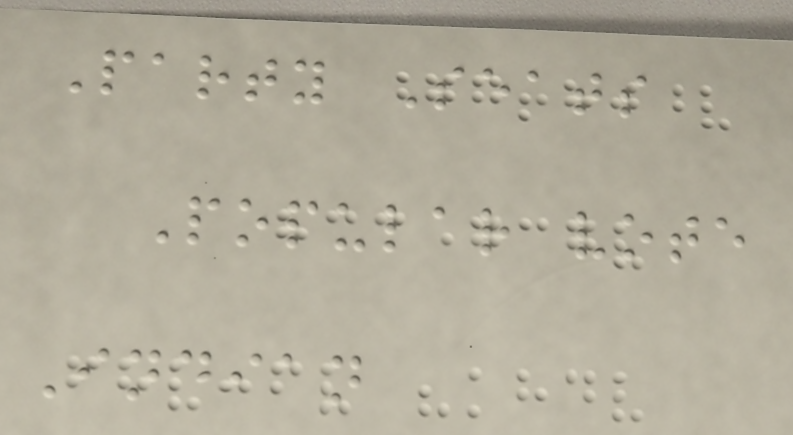Party Seats
Popular vote
Indian
